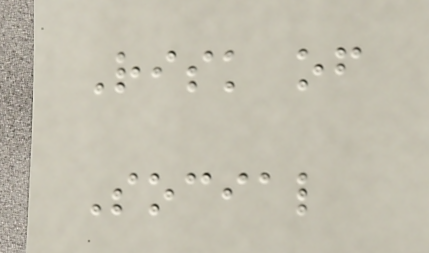Risk of
Social
